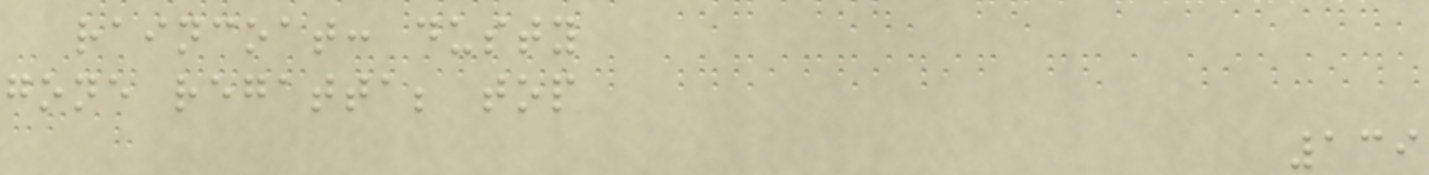raincoat: dusty
gone regatta; top
139
